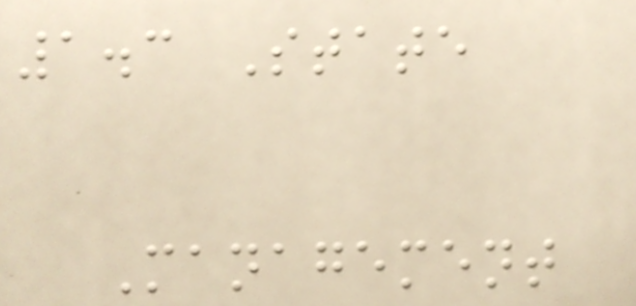1.3 State
Management
